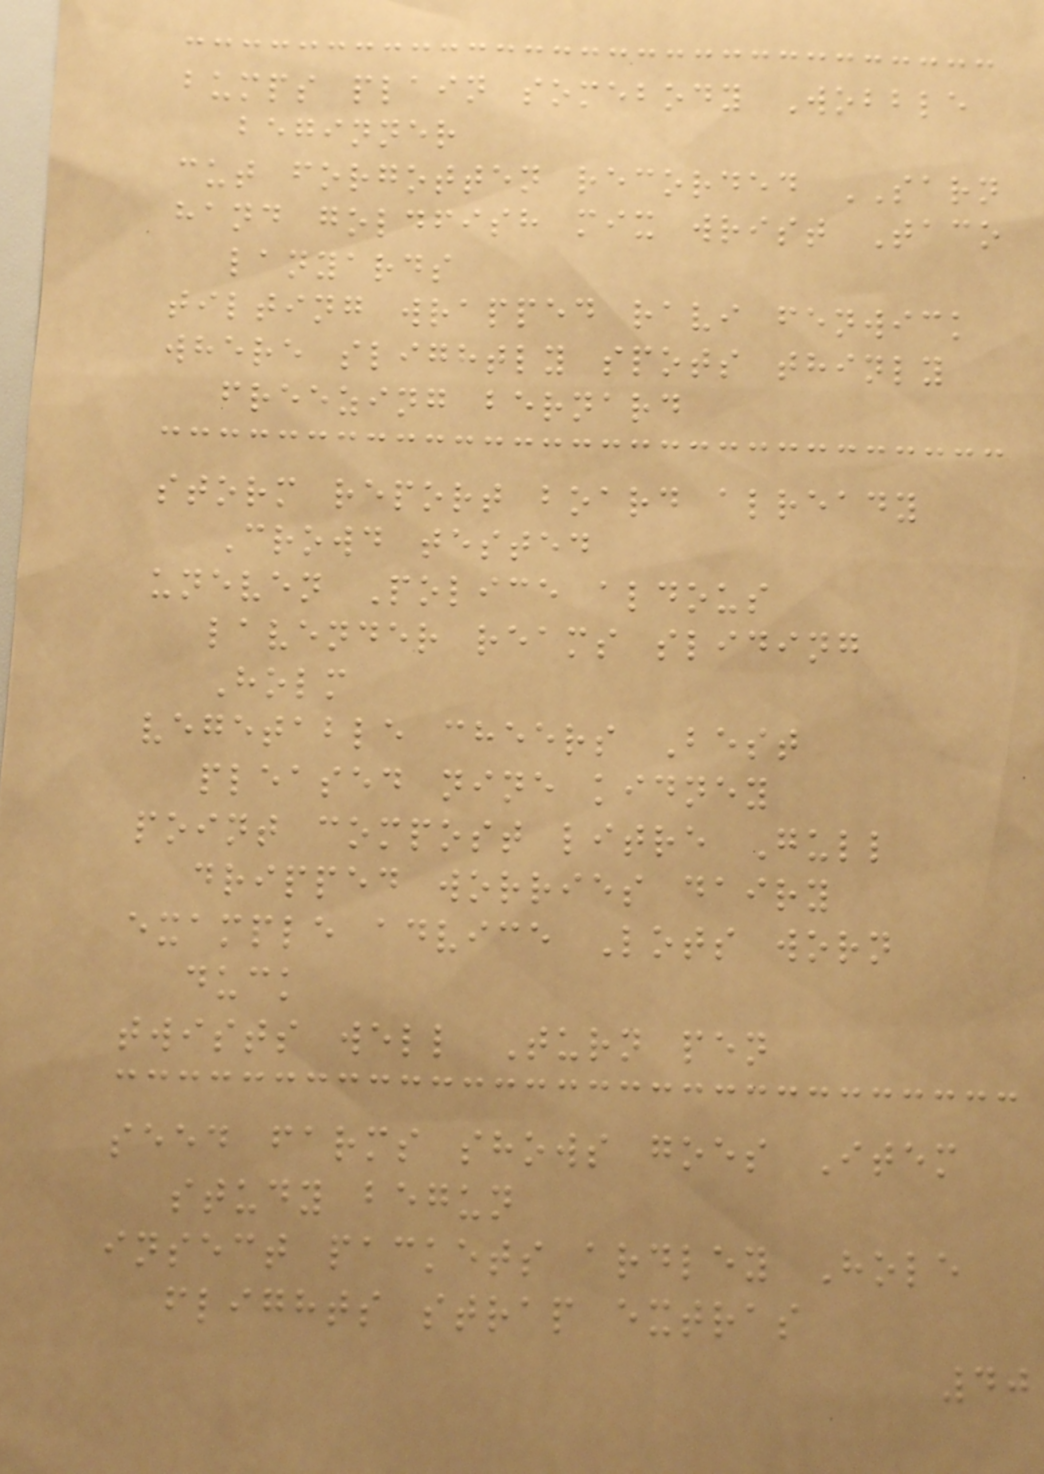bumps plain somebody Wobble
beginner
cut forgotten recorded SARN
hand goldfish mix wrist Taco
lanyards
tilting wrapped ravi fenwick
where slightly spots thinly
freezing bernard
storm report board already
Crowd tested
uneven Police aldous
lavender reams sliding
Holm
vegetable cheers Best
pleased nine kidney
point compost litre Gull
dripped worries dairy
example advice Lots worn
duck
twists well Turn pen
seed farms shows goes Item
study begun
insect packets ardley Hole
flights strap extras
40
